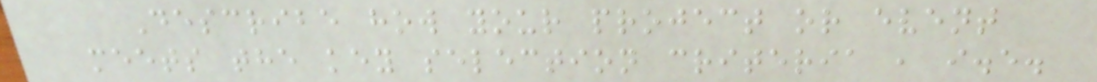Describe how your project or event
meets the key selection criteria , i.e.
